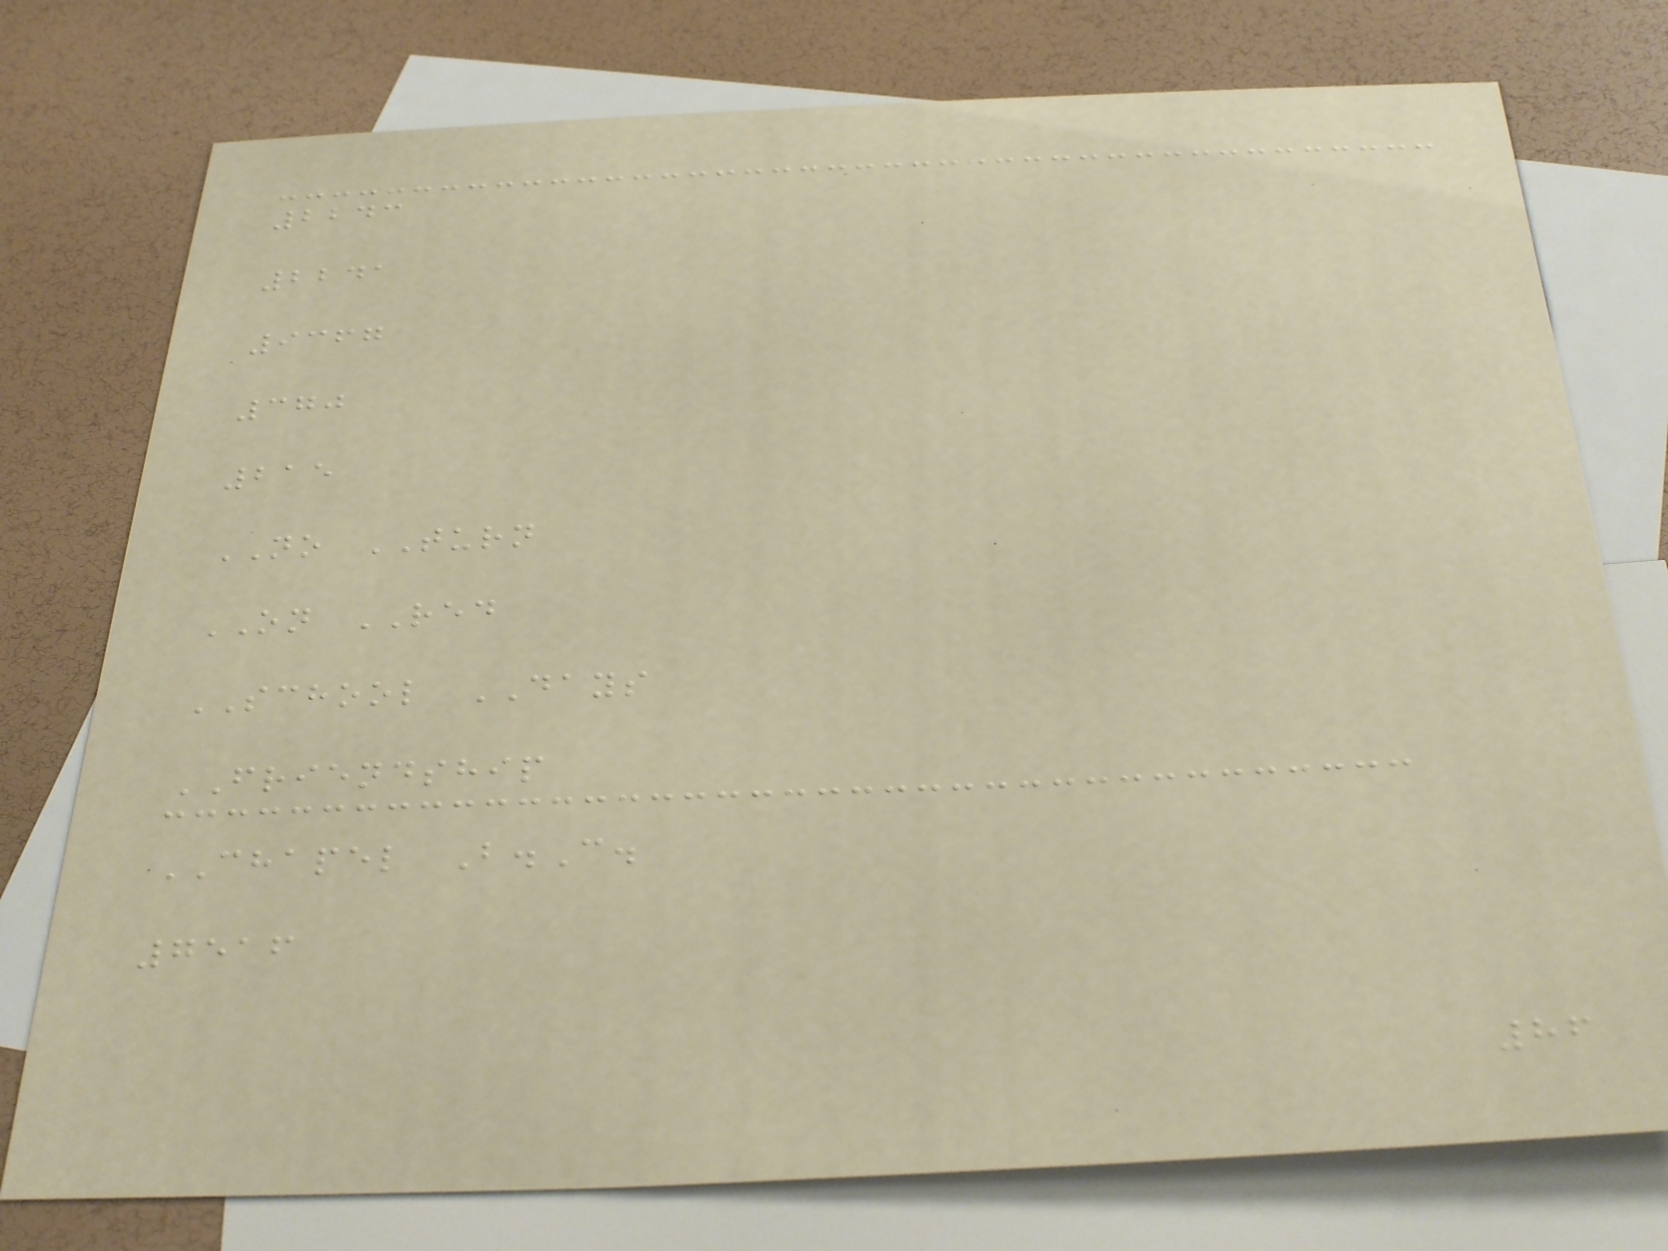2243
2241
9367
370
215
NO TURN
ON RED
SCHOOL DAYS
FRIENDSHIP
CHAPEL B.C.
7516
86
